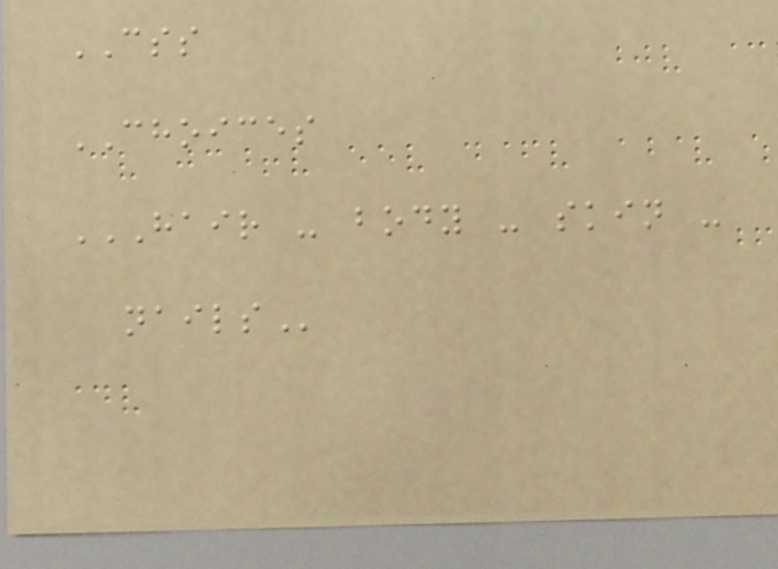CSS
CHOICES
HAIR - BODY - SKIN -
NAILS
